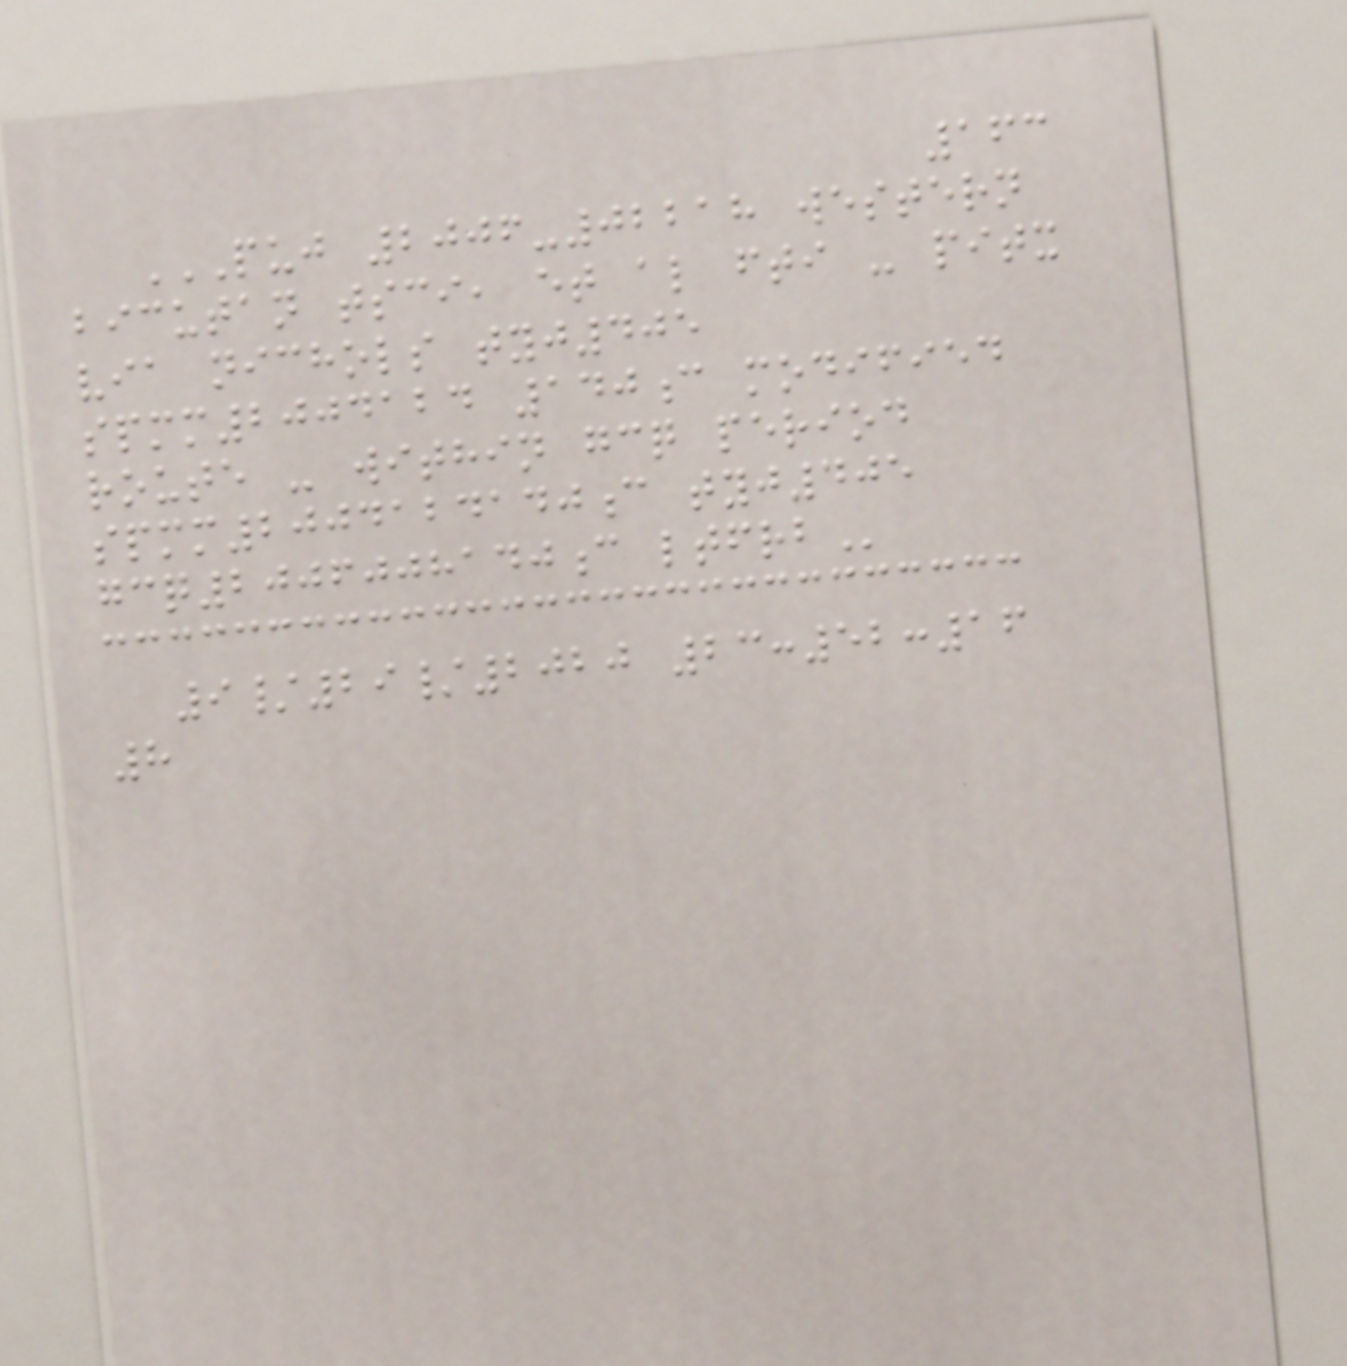163
PUJ 2006-02218 WESTERN
BICUTAN TSCI, ET AL FTI - PITX
VIA NICHOLS TYJ405
SPMM2004124 140C MODIFIED
ROUTE - WITHIN GCQ PERIOD
SPMM2004124140C TYJ405
GCQ2006008140C LTFRB
9/29/2020 23:52:16
8
